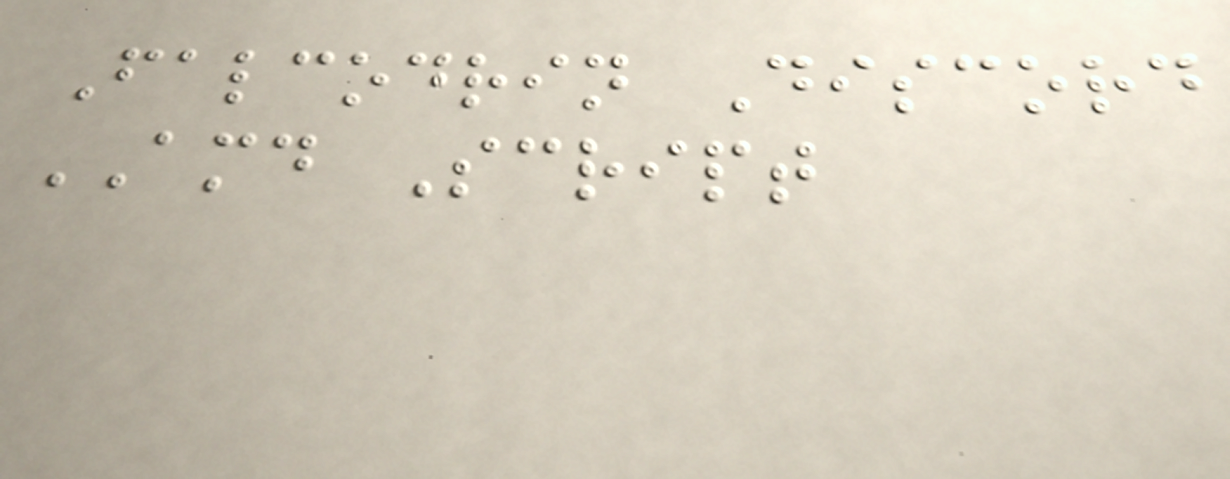Falcodrin Discord
AMD Script
